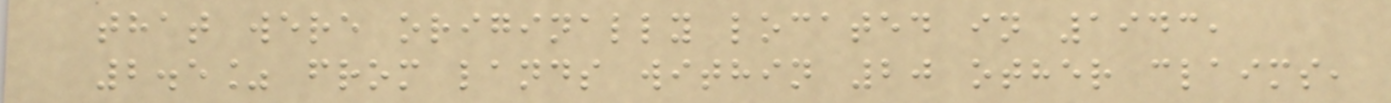that were originally located in 1943,
2.5% from lands within 20 other claims,
